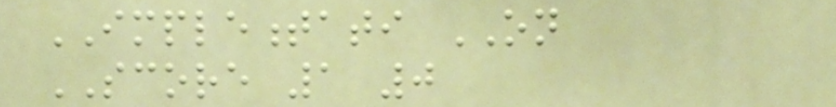IMPLEMENTATI ON
SCORE 1 0
